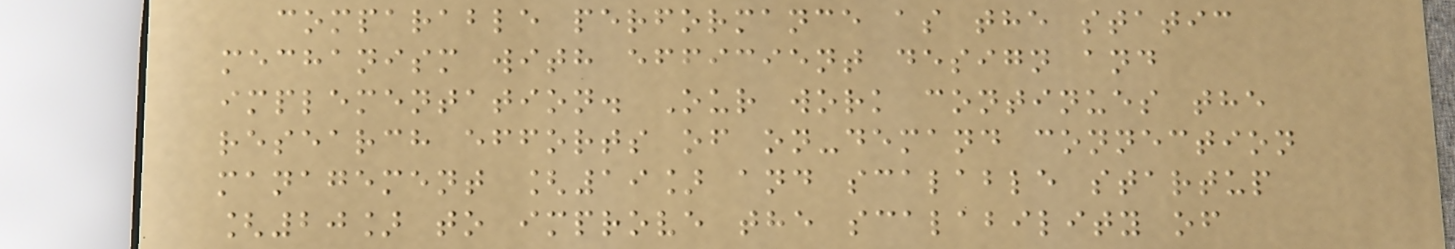comparable performance as the static
mechanism with efficient design and
implementation. Our work continues the
research efforts of on-demand connection
management [19] and scalable startup
[20] to improve the scalability of
